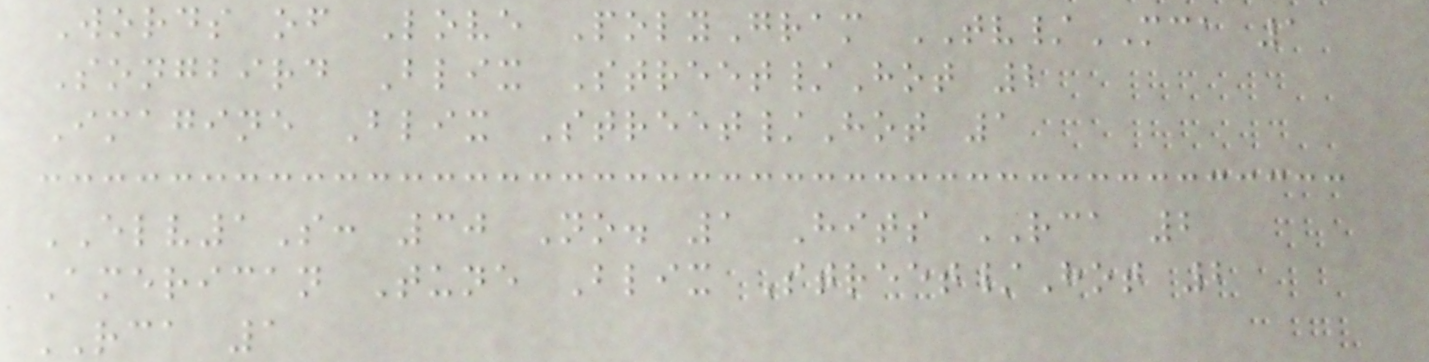Words of Love PolyGram TV/MCA 1
Songbird Blix Street/Hot 2
Imagine Blix Street/Hot 1
ELV1S: 30 No. 1 Hits RCA 2
American Tune Blix Street/Hot 2
RCA 1
